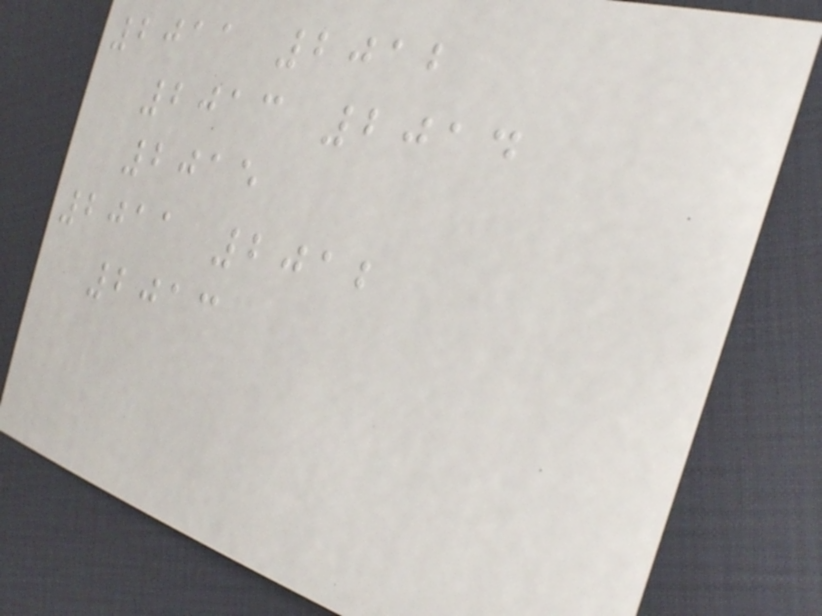2011 2012
2013 2014
2015
2011 2012
2013
